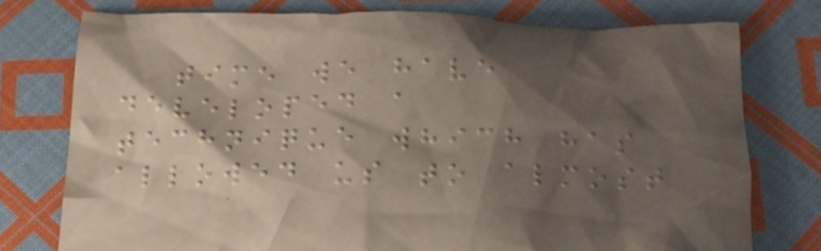time we have
developed a
technique which has
allowed us to almost
